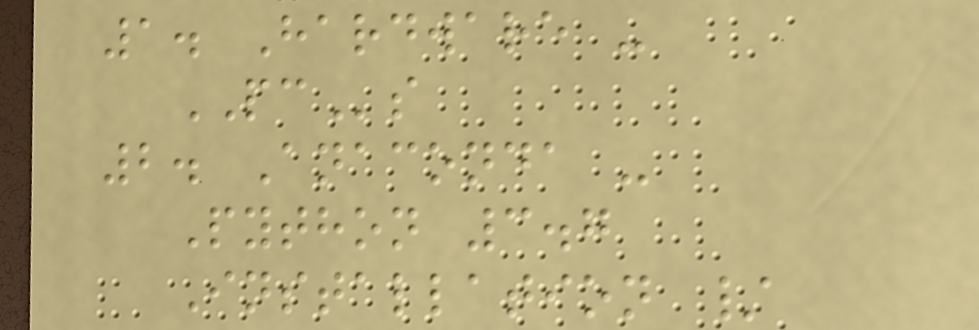1. Hardware -
PCs
2. Anaconda -
Python 3.7
Installation /
